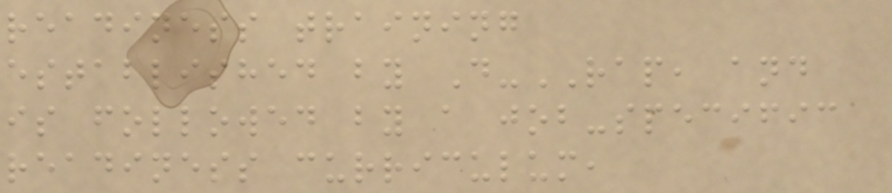readiness training
established by D-RAP, and
is followed by a job-specific
readiness curriculum,
